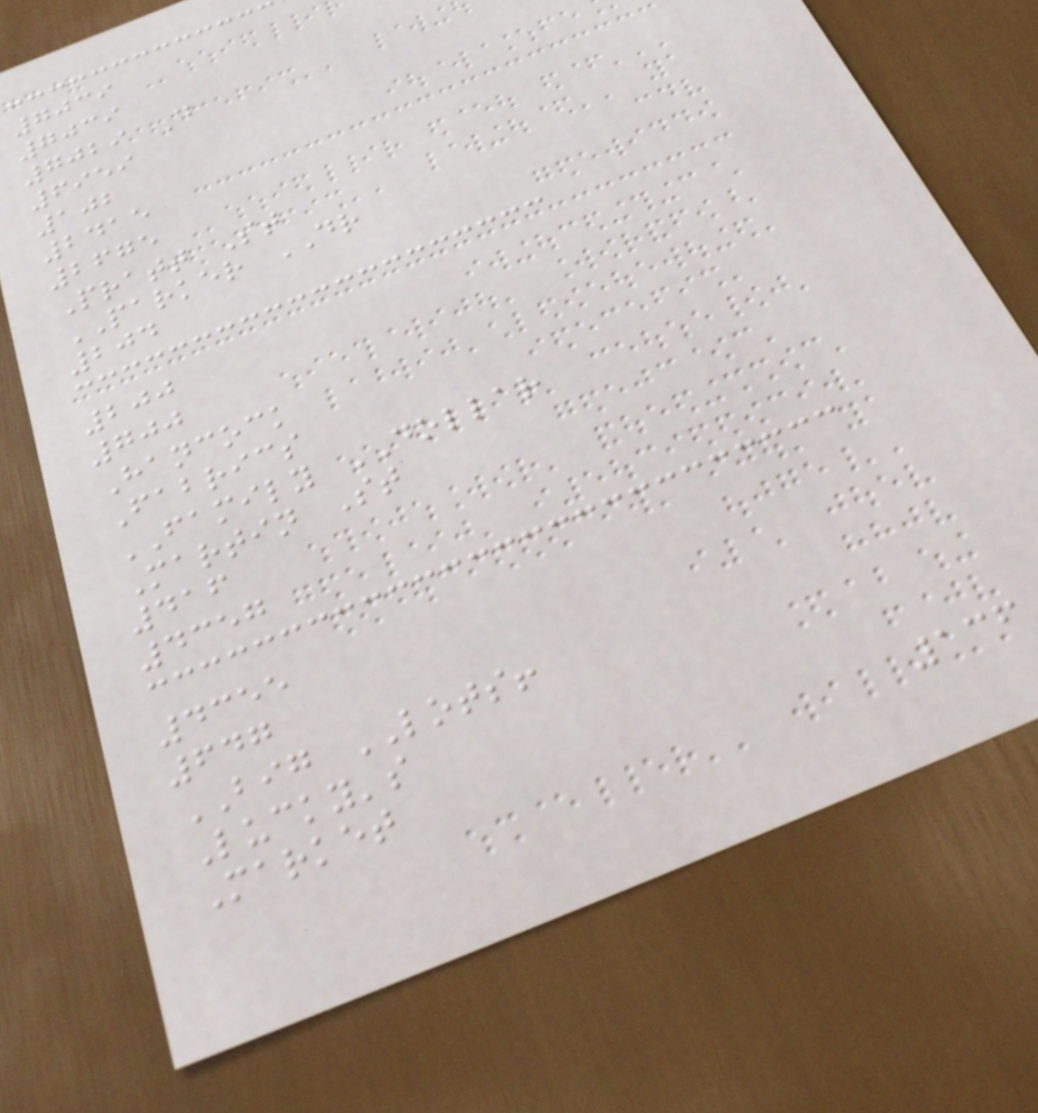7039
7039
7029 D
6959
102
2415
2675
Pratt St
PARKER DR
204
200
700
Hancock
Fabrics
FAMILY DOLLAR
Martin St
416
4357
4355
647
BIG LOTS!
Lucky's
Market
136
